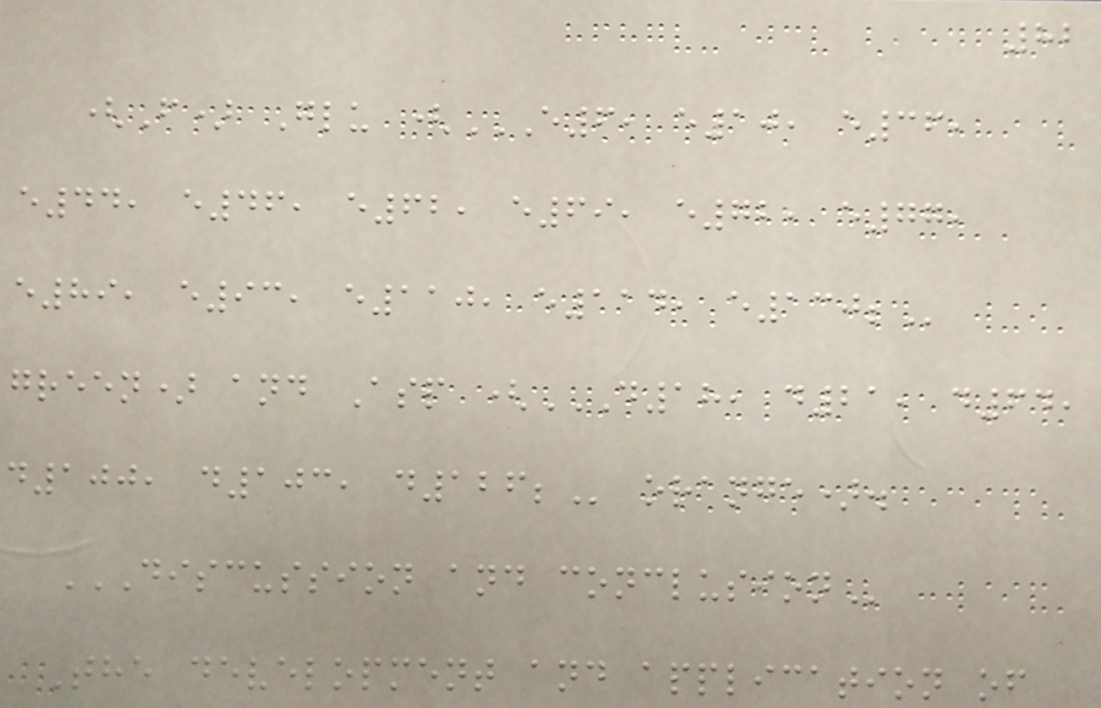82
(F) Glu (E6, E10, E36,
E44, E46, E62, E69, E72, E77,
E89, E93, E110, E114, E130;
green) and Asp (D18, D21, D64,
D100, D103, D126; orange).
DISCUSSION AND CONCLUSION
The development and application of
